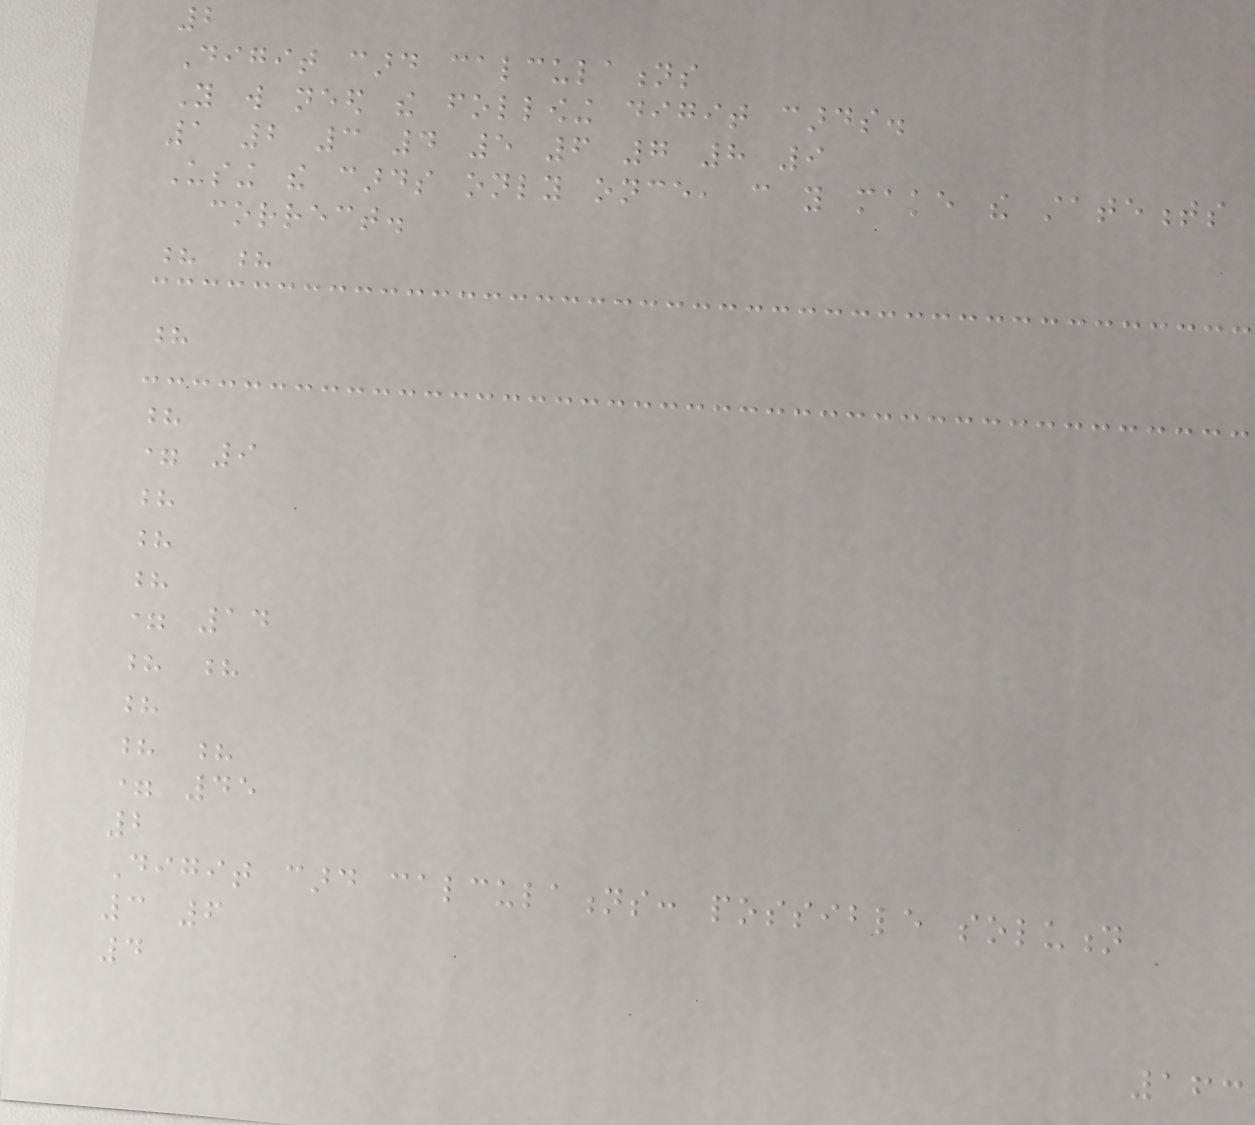2
Digit card calculations
You will need the following digit cards.
1 2 3 4 5 6 7 8 9
Using the cards only once, can you make the statements
correct.
? ?
?
?
= 9
?
?
?
= 14
? ?
?
? ?
= 45
2
Digit card calculations: possible solution
3 6
4
163
